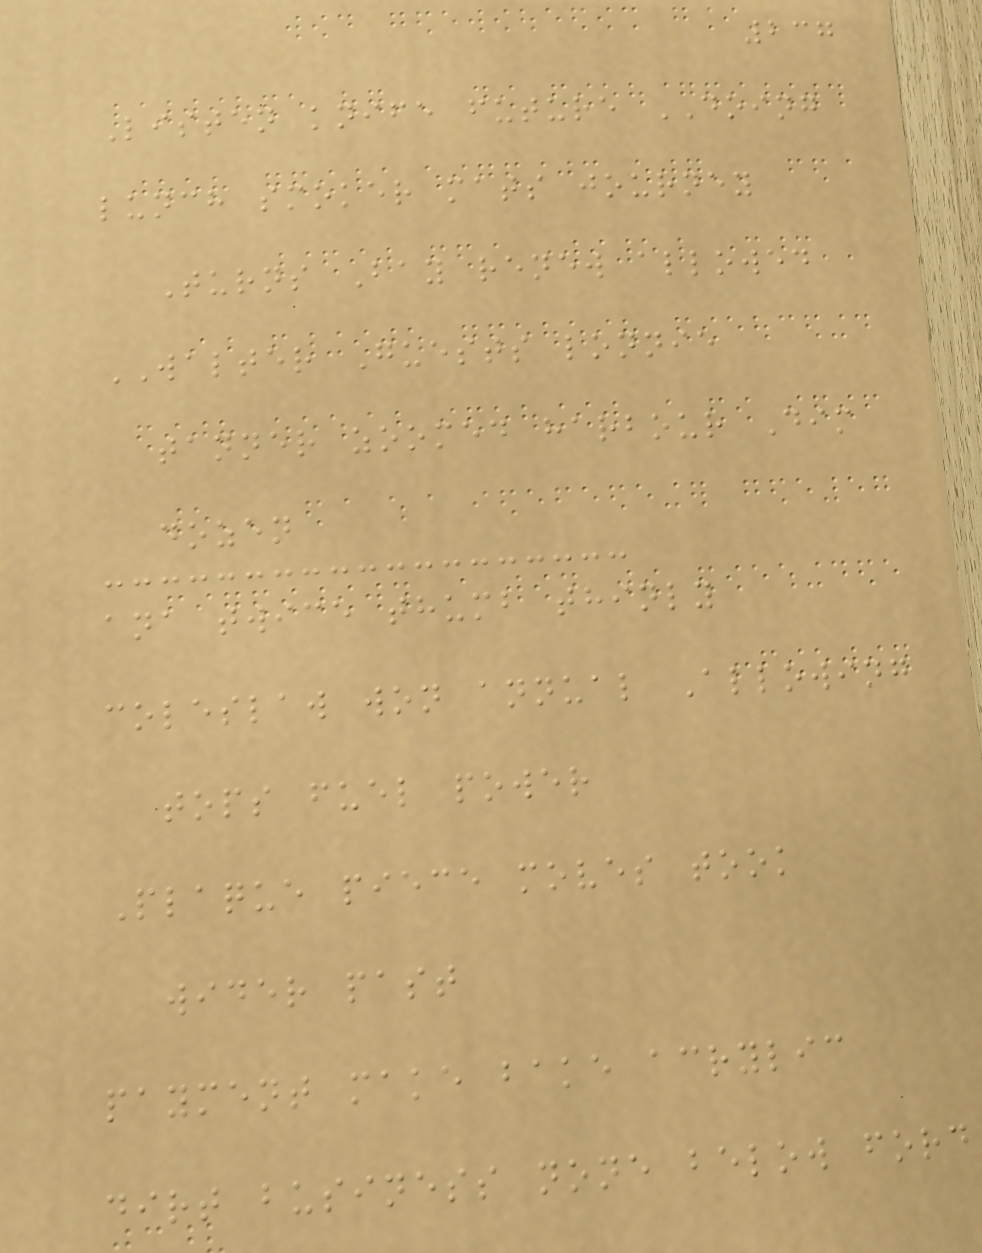237
Listen knife future DOING
lunch smoker mats journey
Turns Bay renew allowed
WALTER Guests lonnie
tanner zoomed harbour Dim
dozen
ana twice thumb thinly
coleslaw won annual Allowing
tops fuel power
Plaque piece moves took
wider past
payment make bake acrylic
dirt business none below ford
